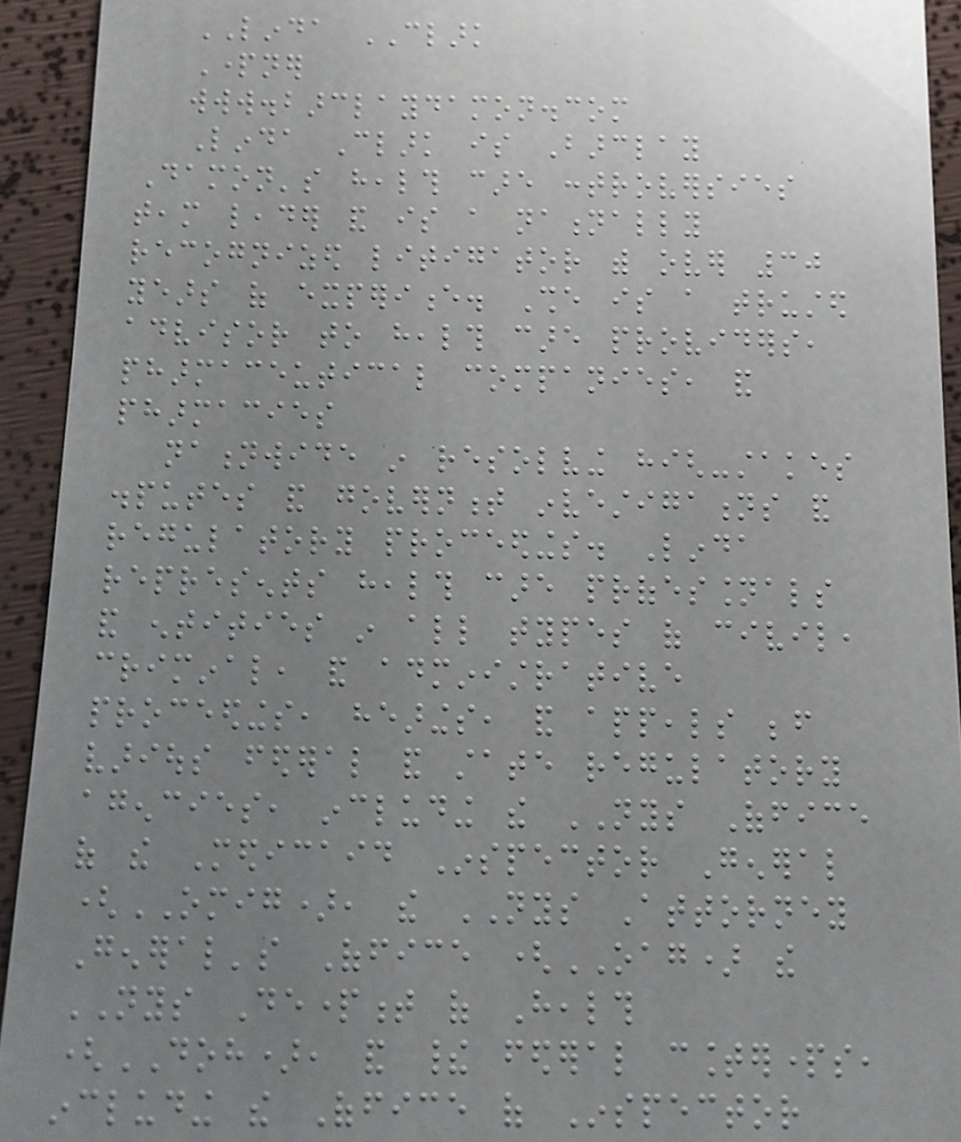LINDA CLARK
Partner
www.barclaydamon.com
Linda Clark is Barclay
Damon's health care controversies
team leader and is a nationally
recognized litigator with over 30
years of experience. She is a trusted
advisor to health care providers,
pharmaceutical companies, and
pharmacies
nationwide in resolving high-stakes
disputes and government investigations and
regulatory proceedings. Linda
represents health care professionals
and entities in all types of civil,
criminal, and administrative
proceedings, hearings, and appeals before
various federal and state regulatory
agencies, including the NYS Office
of the Medicaid Inspector General
(OMIG), the NYS Attorney
General's Office (OAG) the
NYS Department of Health
(DOH), and their federal counterparts,
including the Office of Inspector
